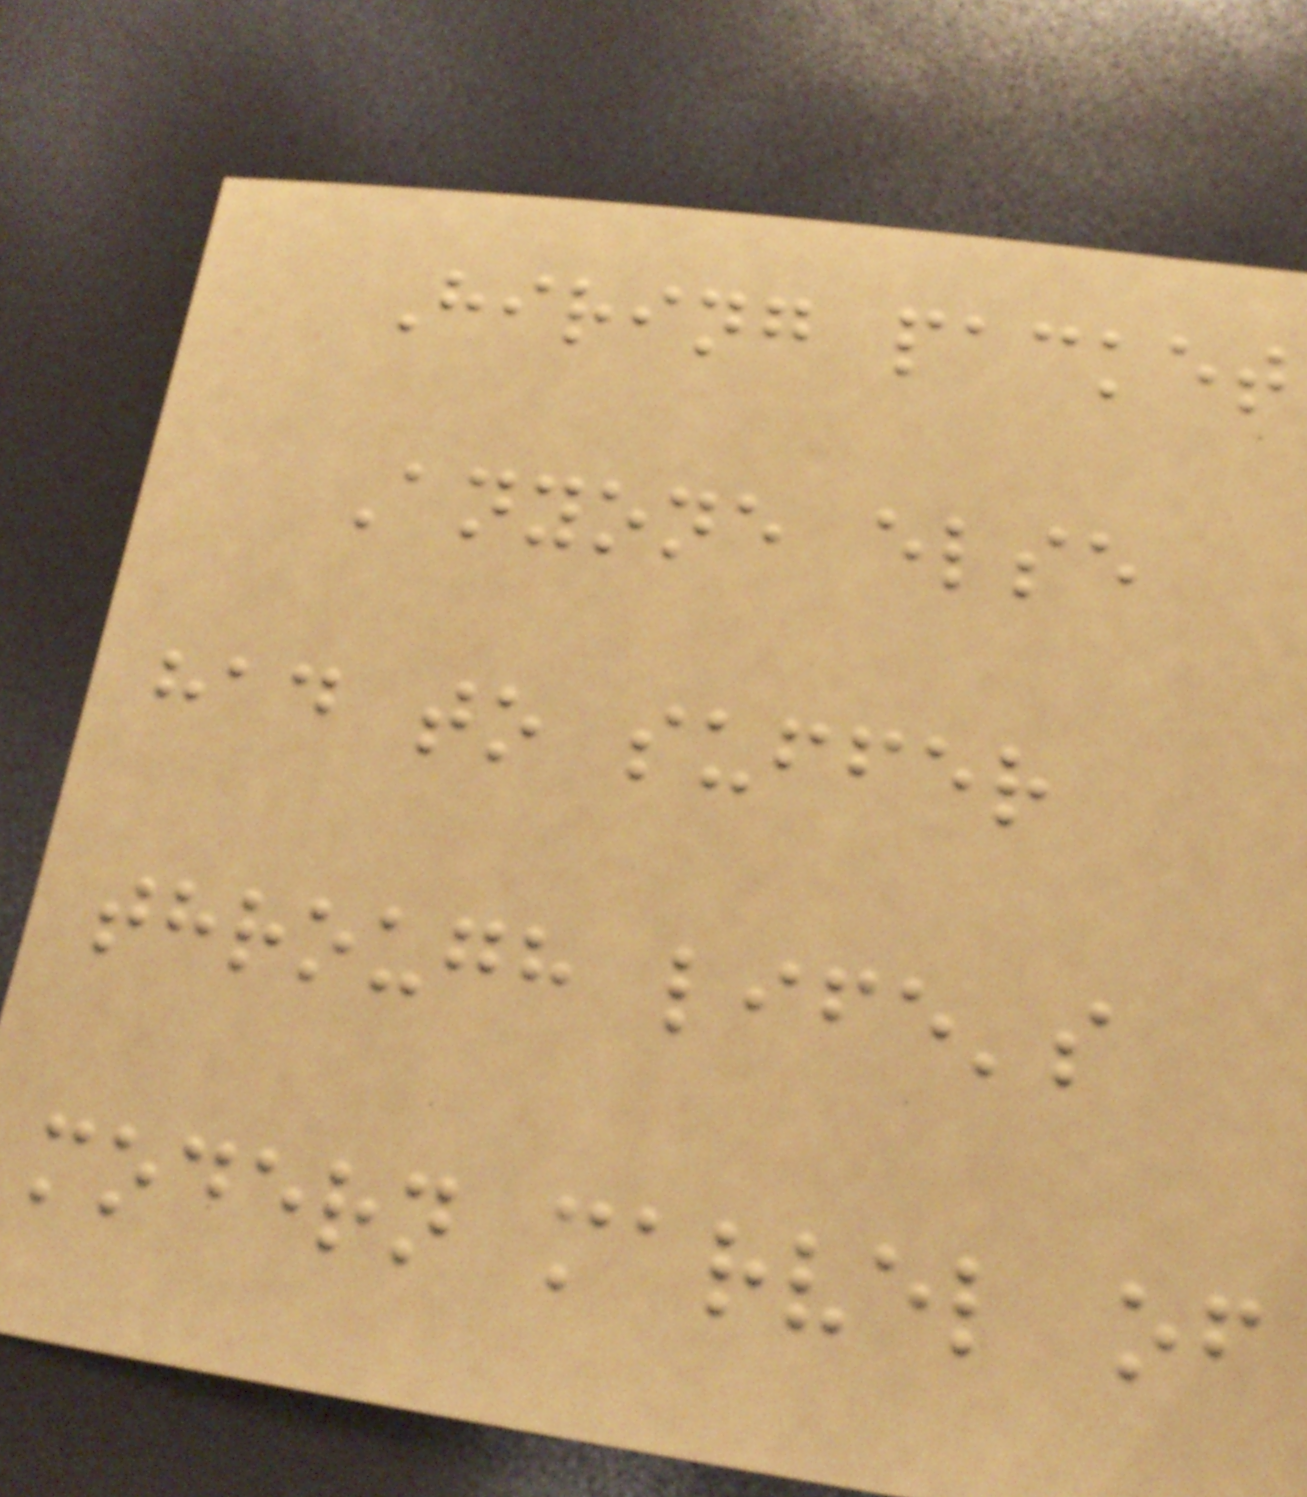Hiring packet
Anyone else
had to suffer
through life's
modern marvel of
